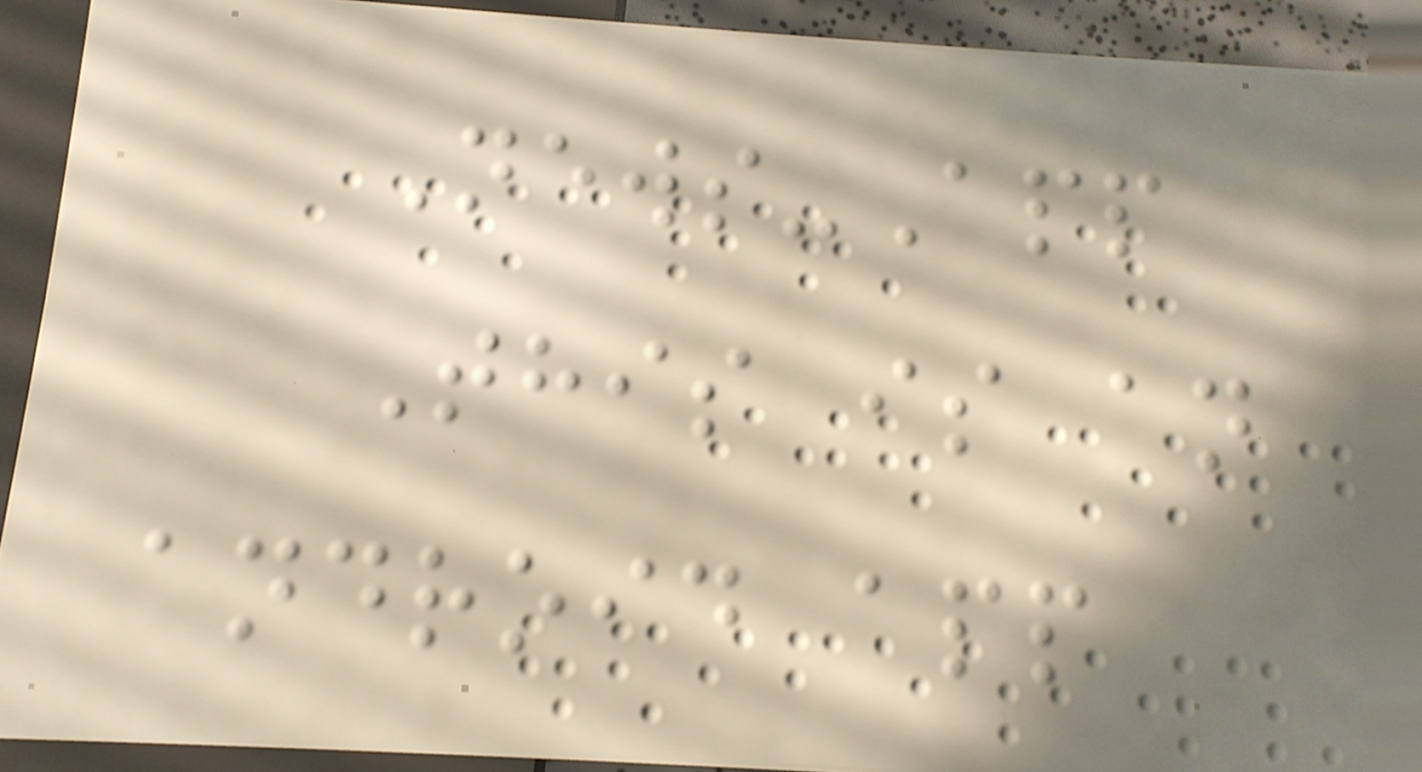News-App
This is an
android app
